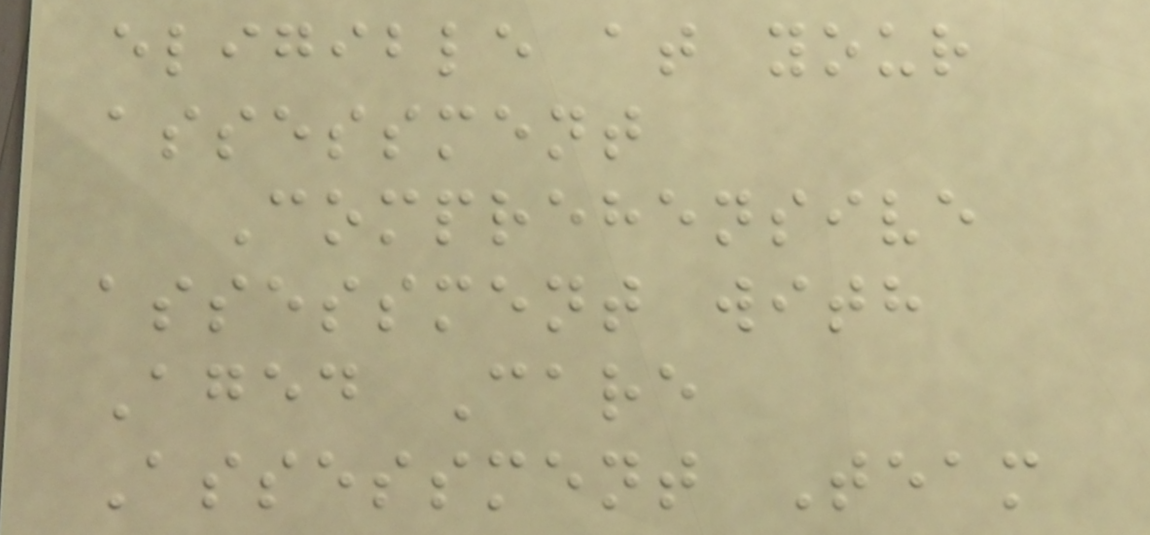eligible at your
assessment
Comprehensive
assessment with
Aged Care
Assessment Team
